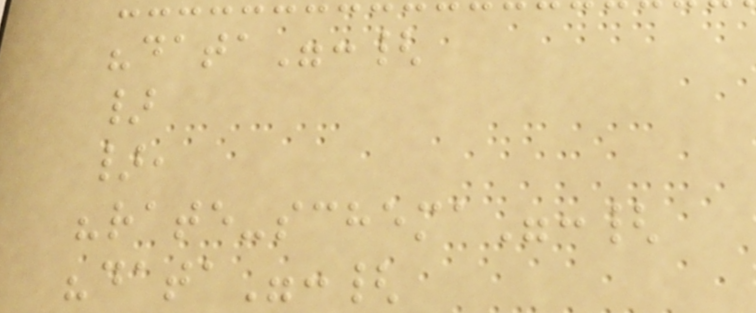"data":{
}
},
"rate-schema":{
"data":{
